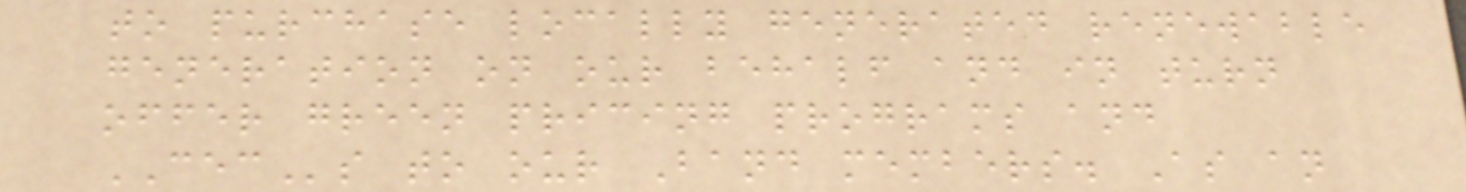to purchase locally generated renewable
generation on our behalf and in turn
offer green pricing programs and
CECs to our Band members. As an
